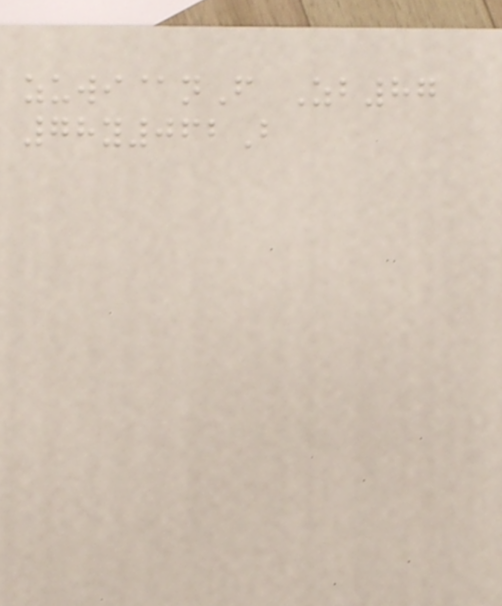zuwi@nF Zb87
78y062B
